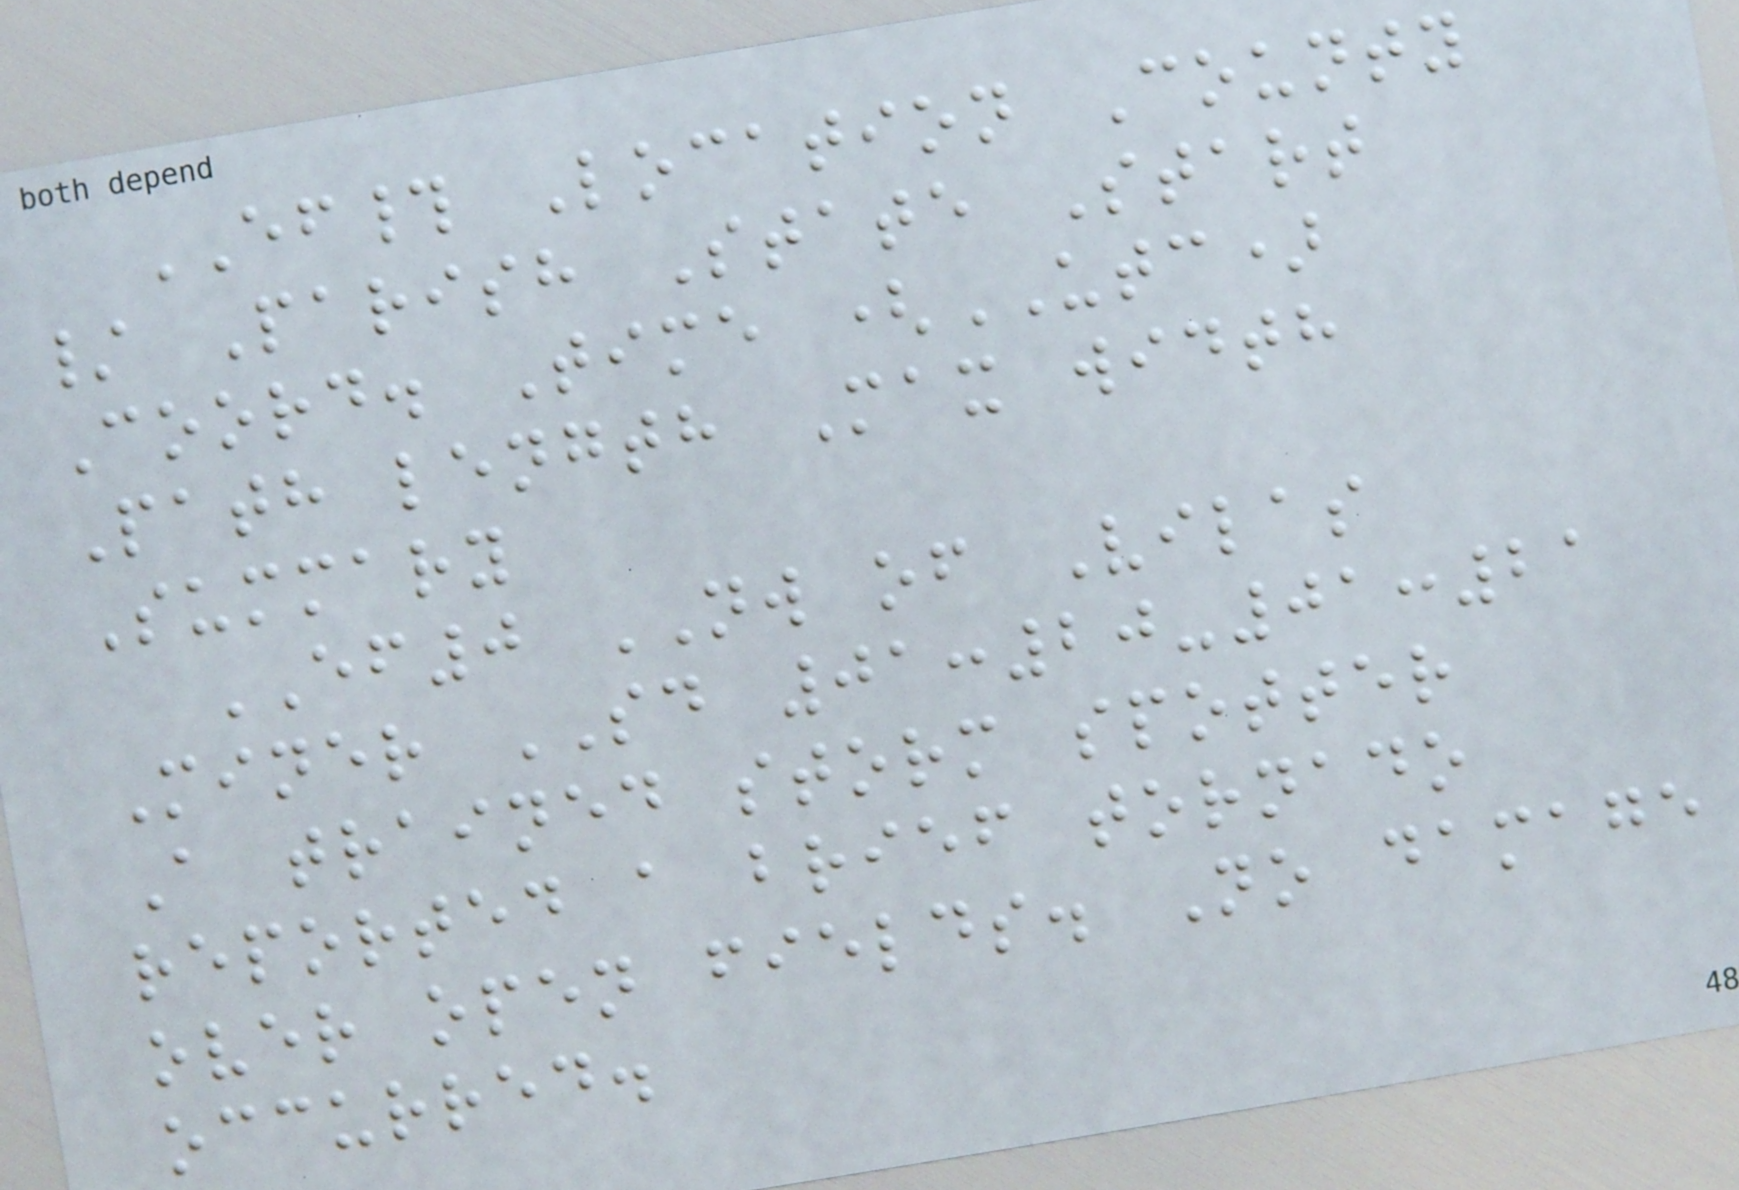EF# Location County
/ Parish State Start
Coord. Time (UTC)
Path length Max width
Summary
EF0 NW of Vilas
Miner SD 01:20-01:21
A trained storm spotter
reported a brief tornado
over open fields. No damage
occurred.
